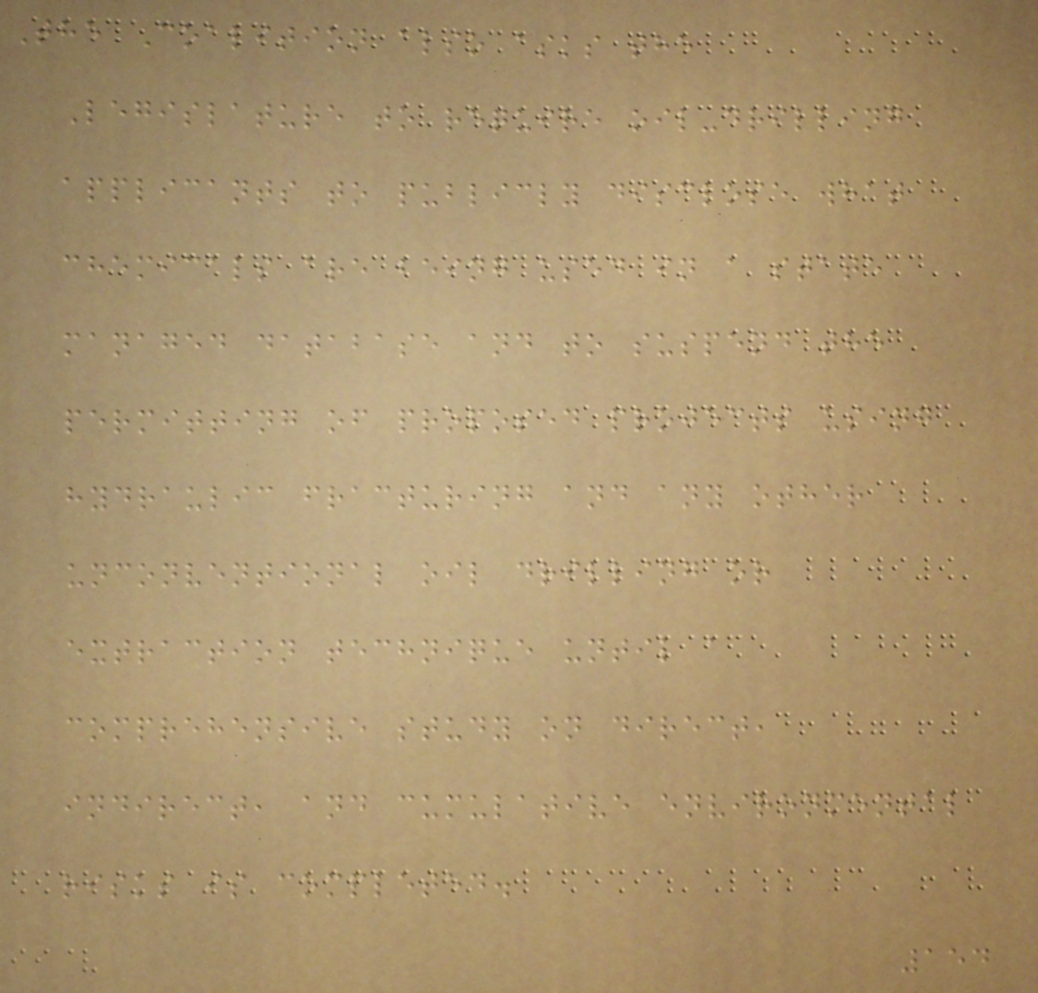The Coalition also asks the
Legislature to require oil-drilling
applicants to publicly disclose what
chemicals are being used in a state
managed database and to suspend the
permitting of proposed projects using
hydraulic fracturing and any other
unconventional oil drilling or
extraction technique until a
comprehensive study on direct,
indirect, and cumulative environmental
risks is completed.
154
